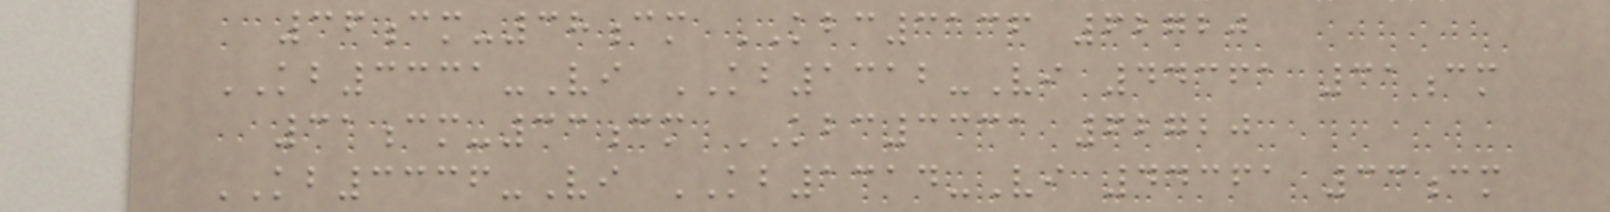36cm-38cm KBC3136 62720
KB3331-Vi KB1312-Vi 44361 31cm
31cm-33cm KBC3331 62720
KB3336-Vi KB1314-Vi 44361 33cm
